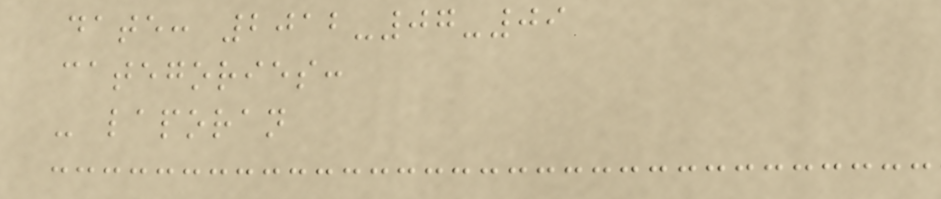date: 2012-07-09
categories:
- laporan
